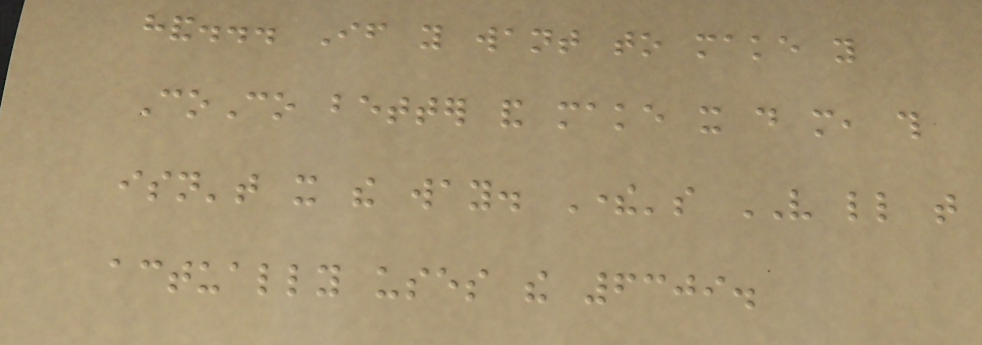hand... If you want to make you
CoCo better and make it do more, this
isn't it the way. There's VERY little that
actually uses the 6309.
